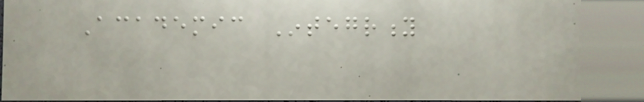Academic Integrity
